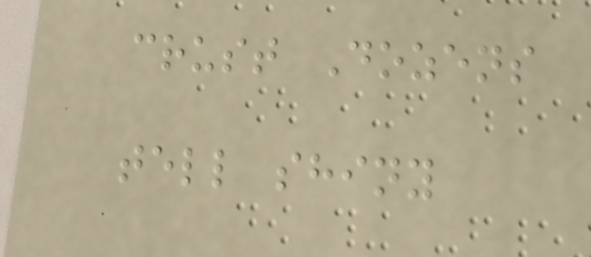crust Dozens
tell shiny
